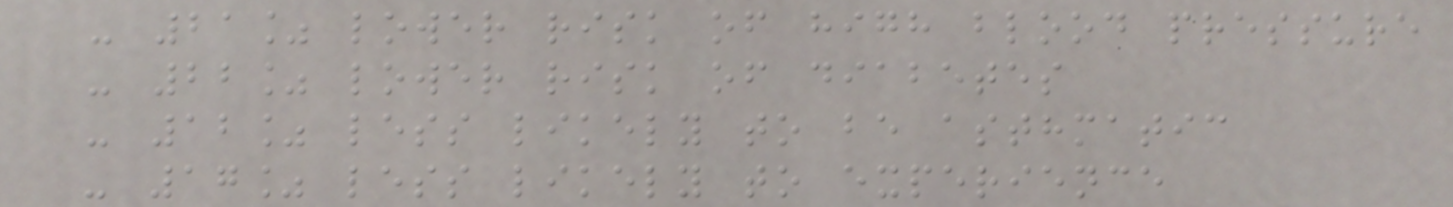- 21% lower risk of high blood pressure
- 22% lower risk of diabetes
- 12% less likely to be asthmatic
- 17% less likely to experience
